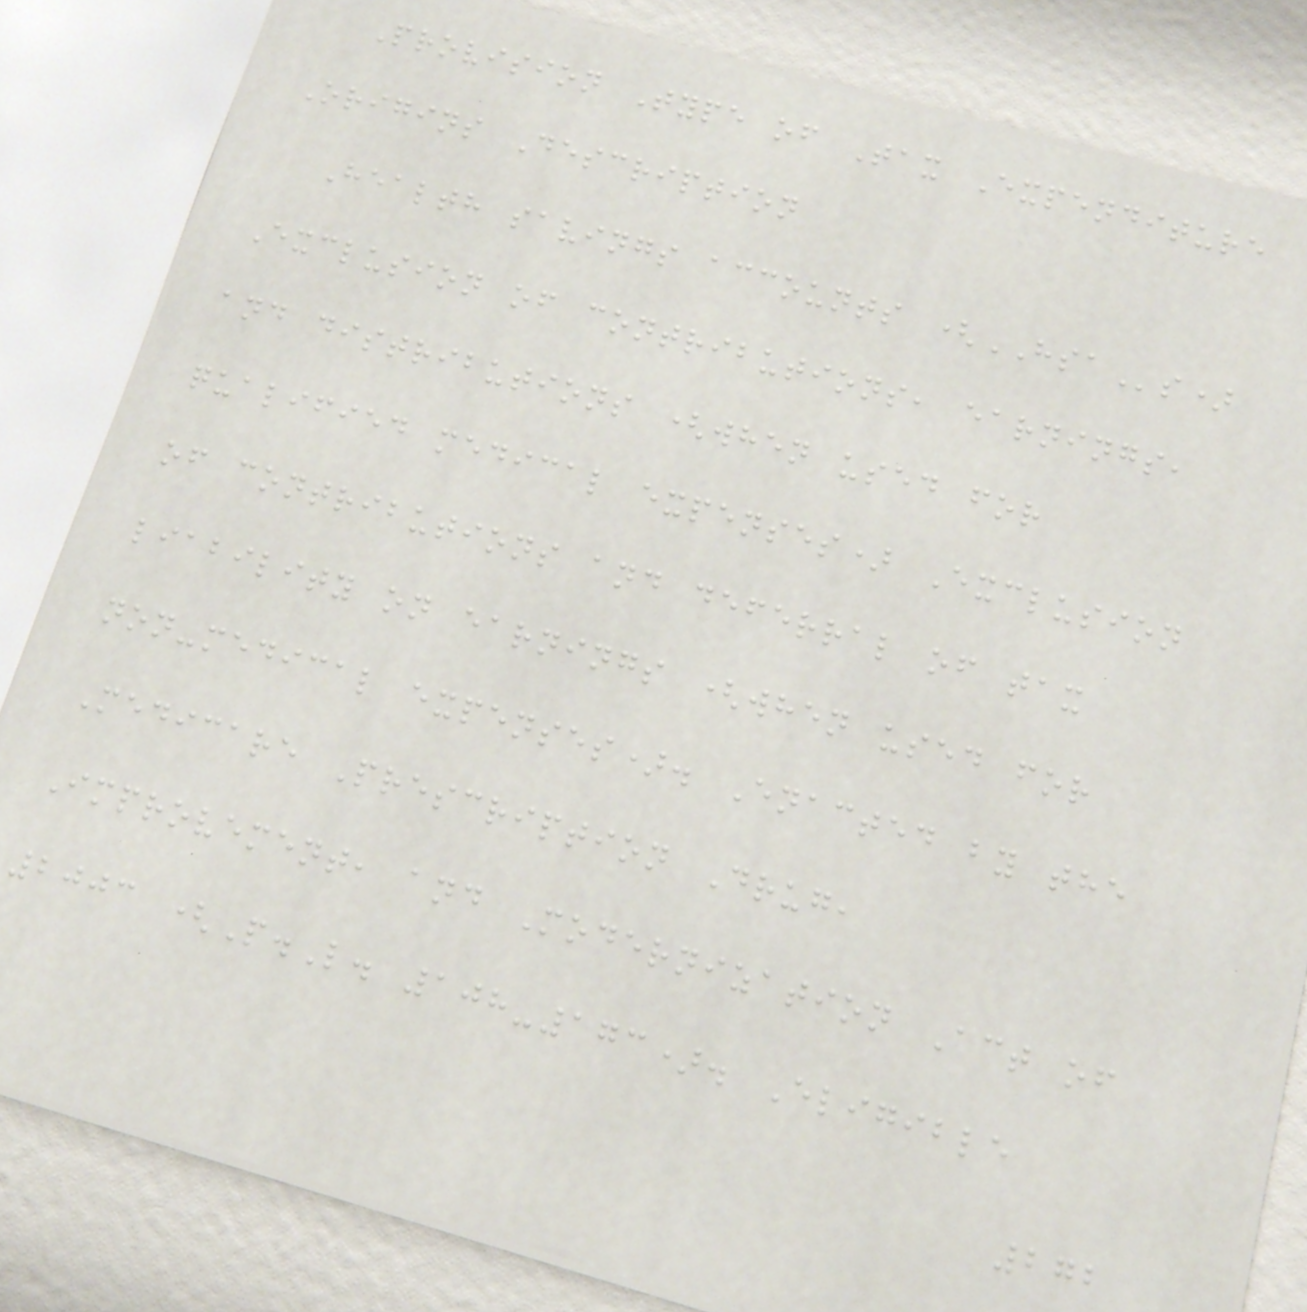Provision Type of Tax Expenditure
Origins Description
Health savings accounts (HSAs)
Exclusion of contributions, earnings,
and distributions (when used for
qualified medical expenses) Exclusion
of contributions and deferral of tax
liability on earnings (when used for
non-medical expenses). Enacted by the
Medicare Prescription Drug,
Improvement, and Modernization Act of
2003 (P.L. 108-173). Eligible
272
